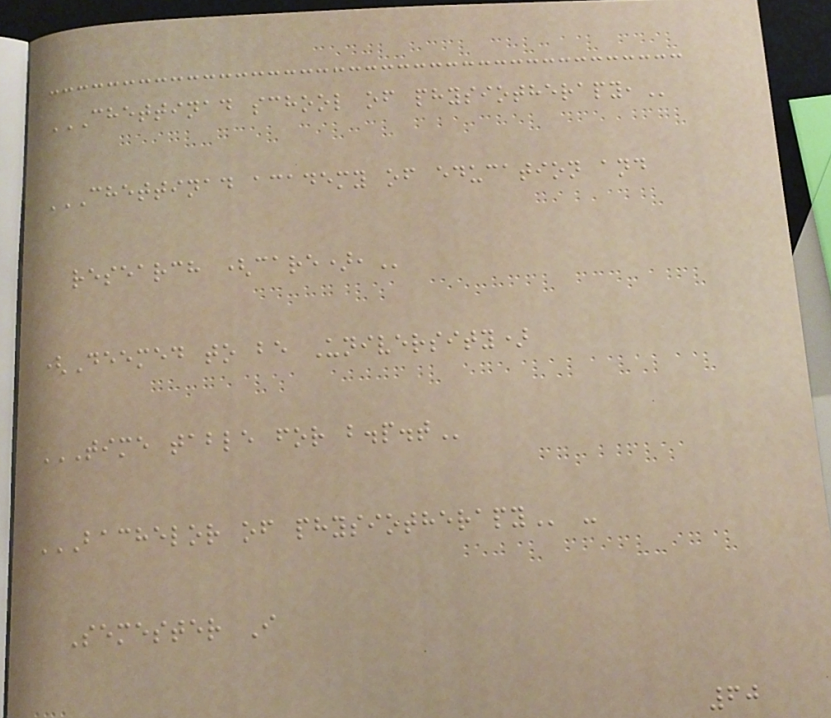CHETTINAD SCHOOL OF PHYSIOTHERAPY,
CHETTINAD ACADEMY OF EDUCATION AND
RESEARCH (CARE),
(Deemed to be University)
TIME TABLE FOR B.P.T
BACHELOR OF PHYSIOTHERAPY -
Semester I
60
